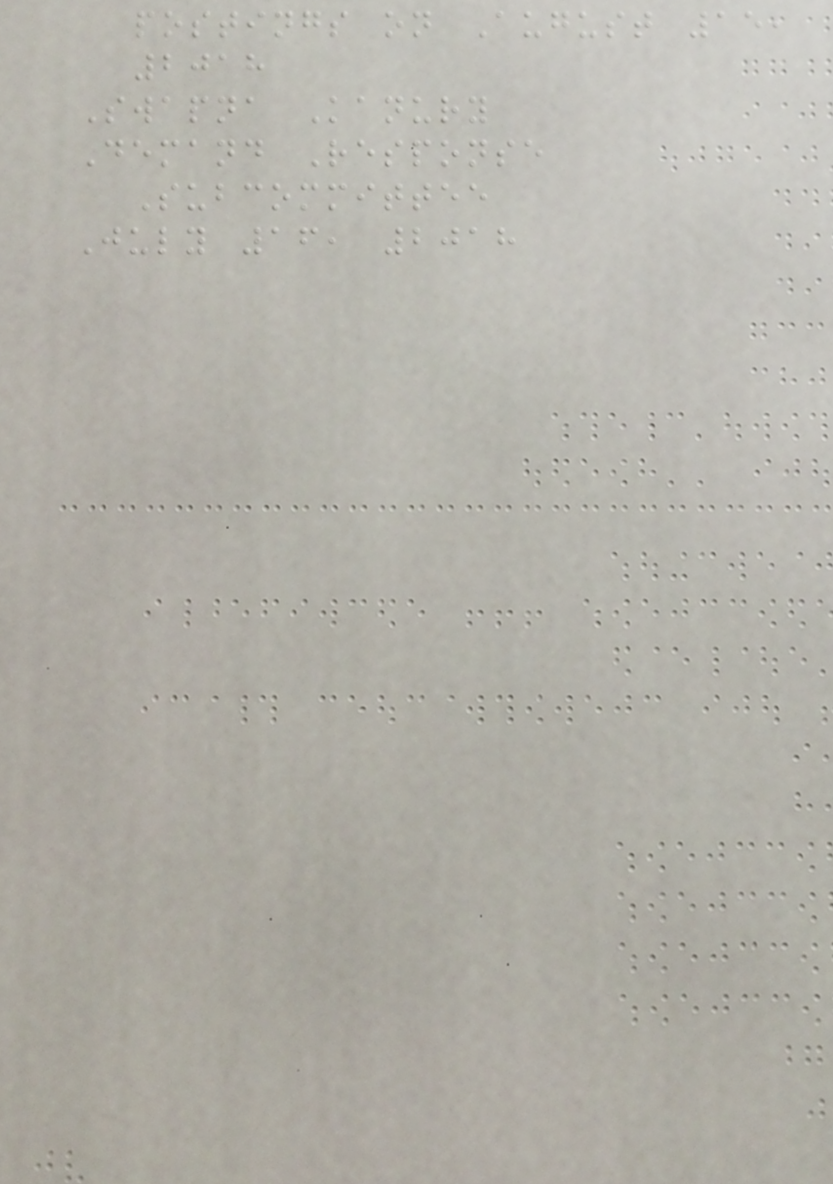postings on August 15,
2018
Swapna Kanury
Demand Response
Subcommittee
July 16, 2018
